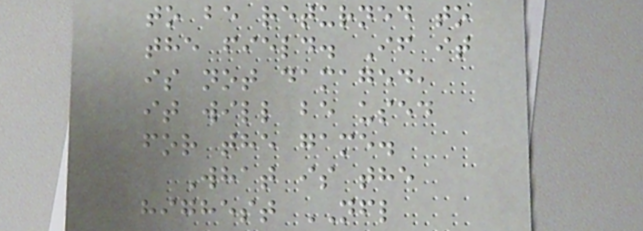to be returned to
the field. If it
is not damaged,
it will be used
for the game.
What is the
highest NFL
